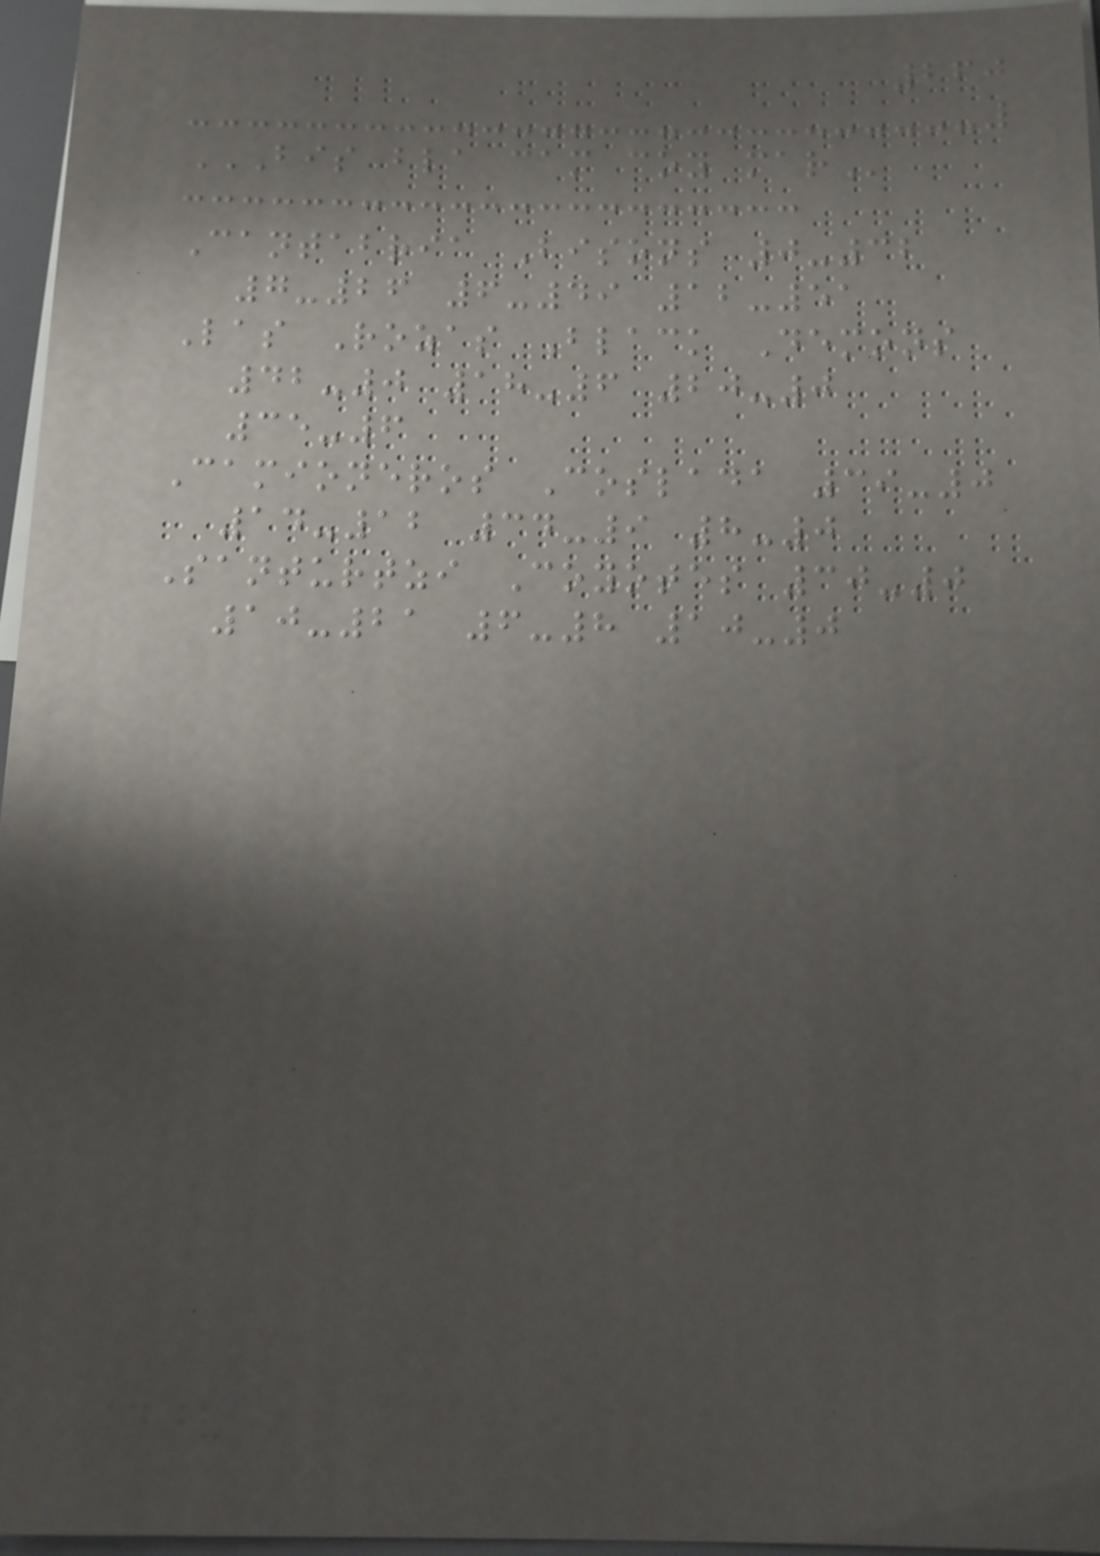260
BIS BLA CAM COY MAR
Cantabria Bisons 0-32
7-26 6-49 12-51
Las Rozas Black Demons
42-0 18-6 20-0
35-6
Camioneros Coslada 39-0
14-12 34-9 8-0
Santurtzi Coyotes 30-0
10-21 6-8 10-0
